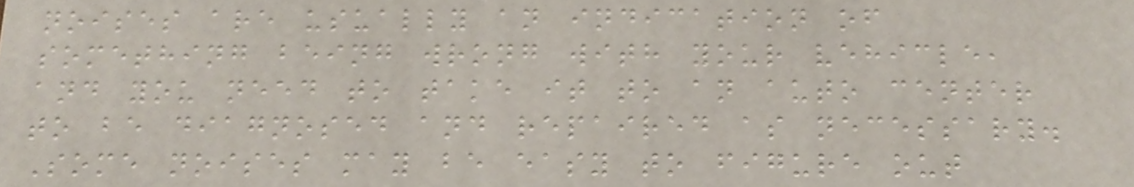noises are usually an indication of
something being wrong with your vehicle,
and you need to take it to an auto center
to be diagnosed and repaired as necessary.
Some noises may be easy to figure out
